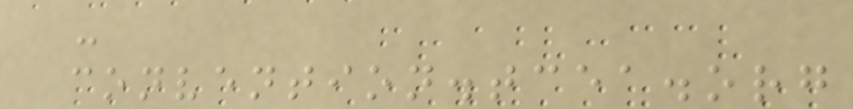-
convention.tcea.org
